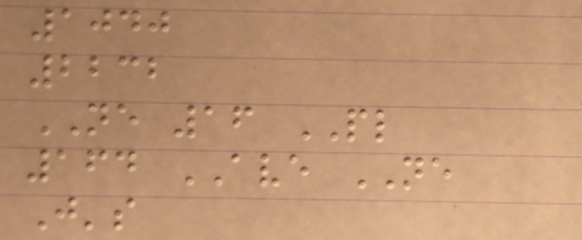1040
2232
NE 16 PL
164 AVE NE
J's
